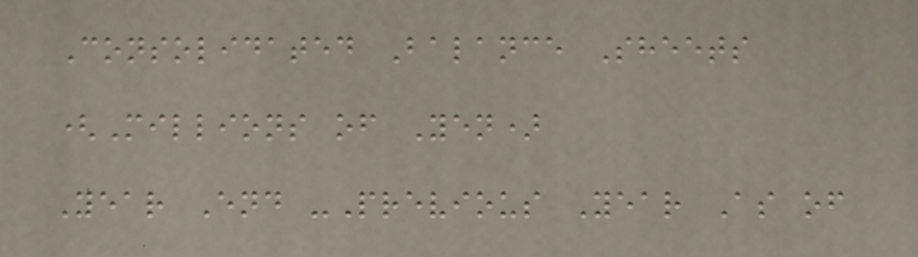Consolidated Balance Sheets
(Millions of Yen)
Year End -Previous Year As of
